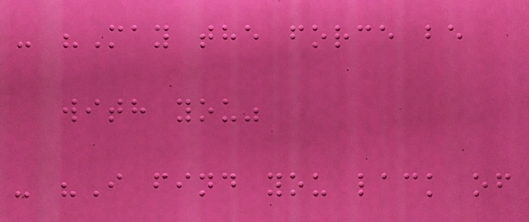- "May the force be
with you"
- "I find you lack of
